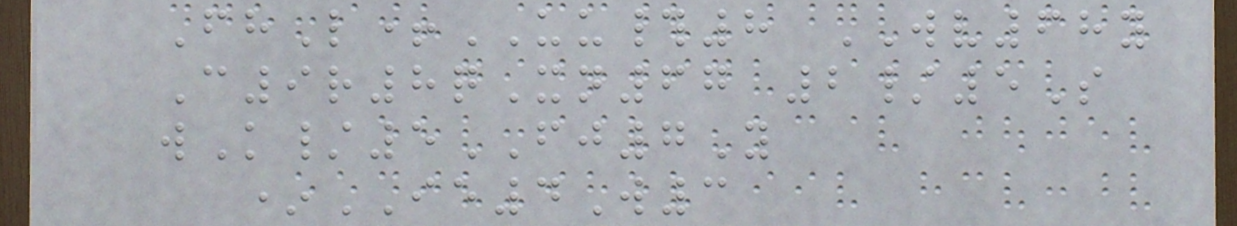FhL+UU#8 WV68y
C9r8qXn67 2/5S
wK/5FJ7Y
*IE4W3
